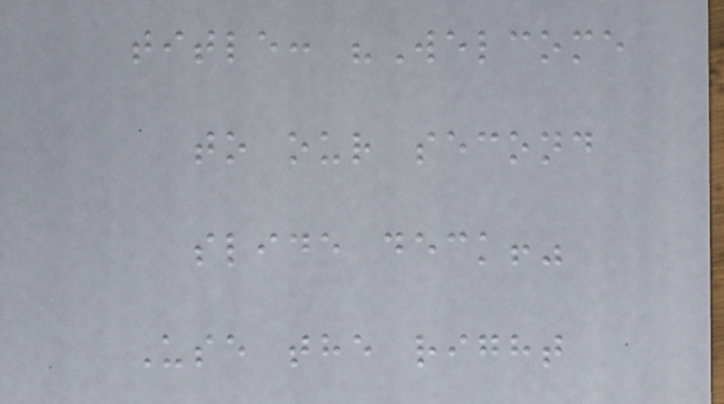title: "Welcome
to our second
slide deck!"
Use the right
